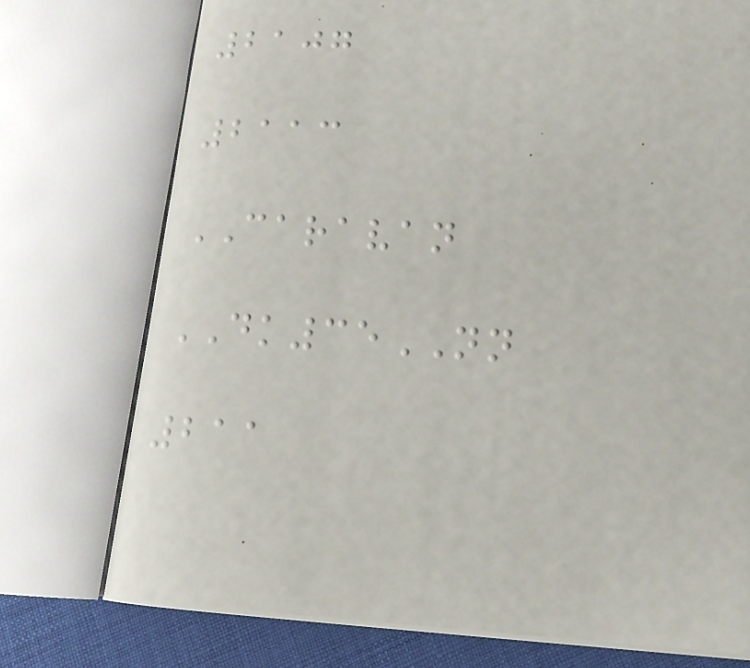2107
2113
CARAVAN
DK35NN
211
